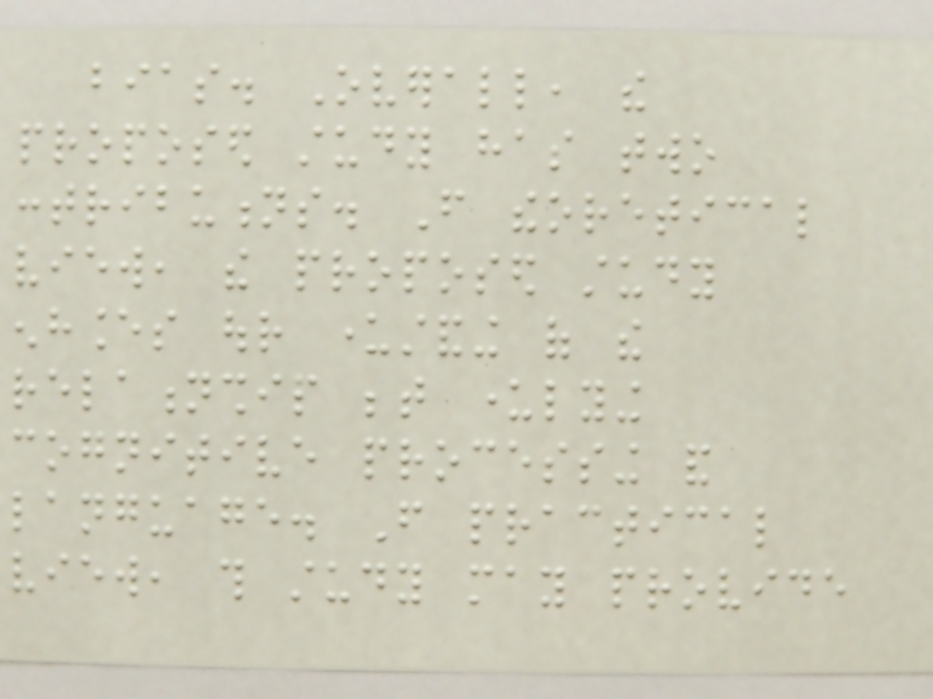bias. Overall, the
proposed study has two
contributions. From theoretical
view, the proposed study
enhances our understanding of the
relationship between underlying
cognitive processing and
language. From practical
view, this study may provide
